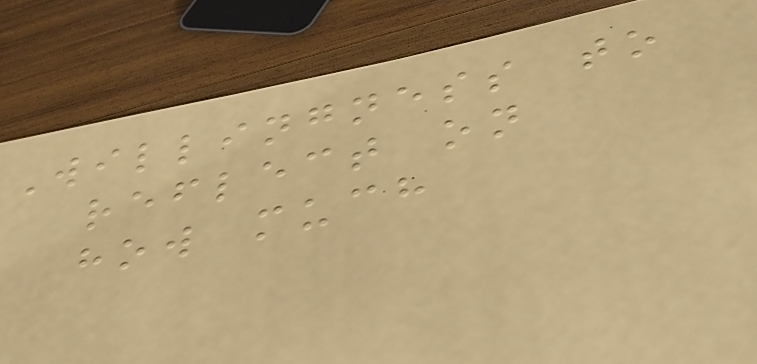Willingness to
reflect on
how much
